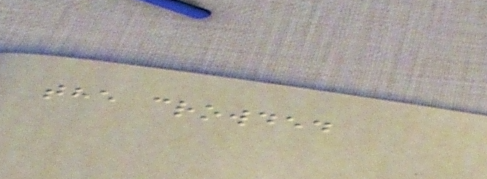the crowded
